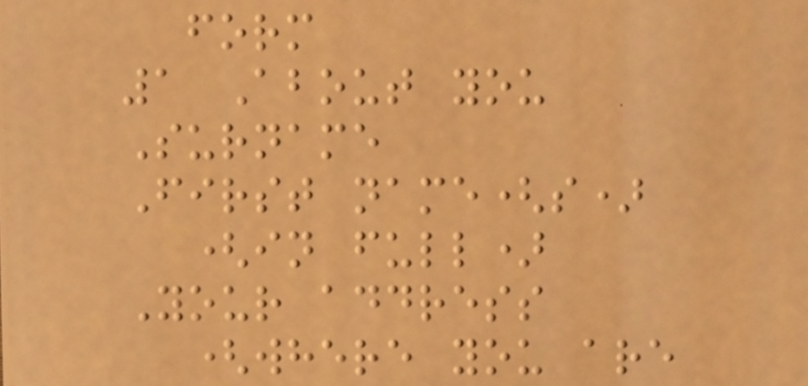form
1 About you
Surname
First name(s)
(in full)
Your address
(where you are
